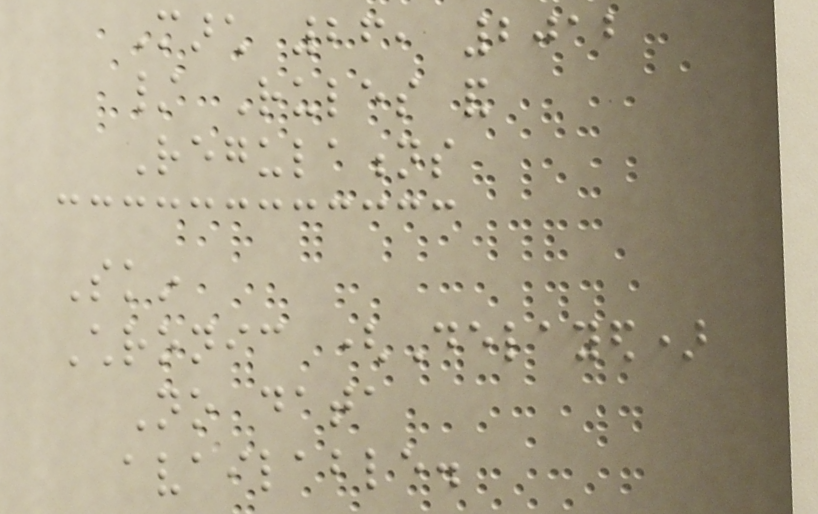March 26, 2012
/ Rules and
Regulations
Skin
Chronic (Delayed)
No data
available.
